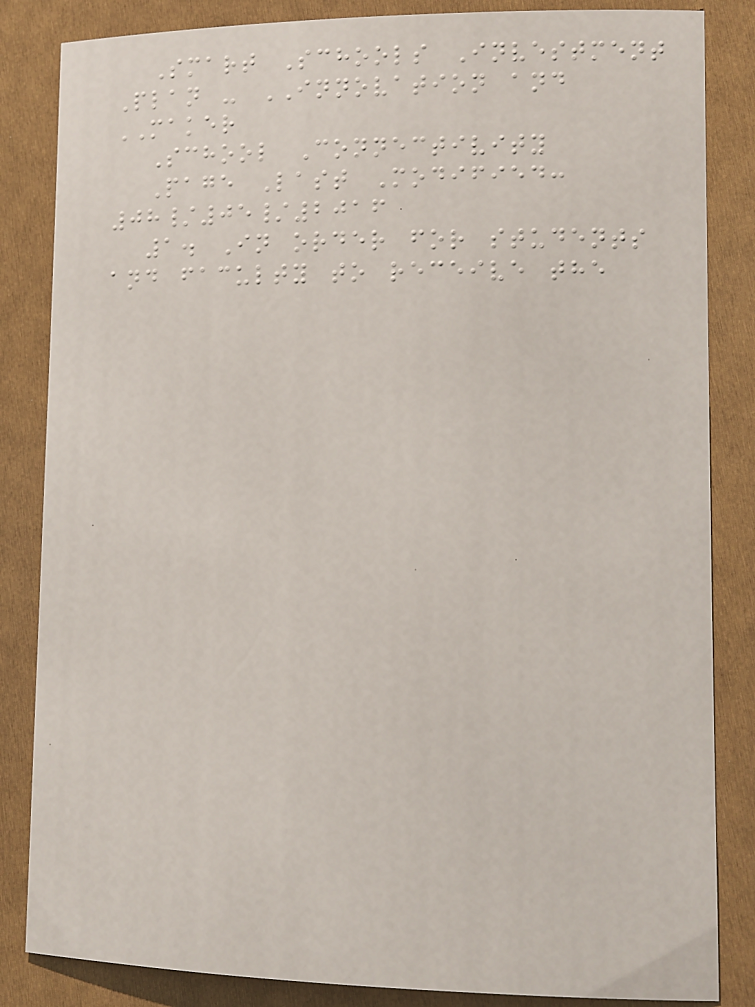Smart Schools Investment
Plan - INNOVATION and
MAKER
School Connectivity
Page Last Modified:
08/05/2016
1. In order for students
and faculty to receive the
